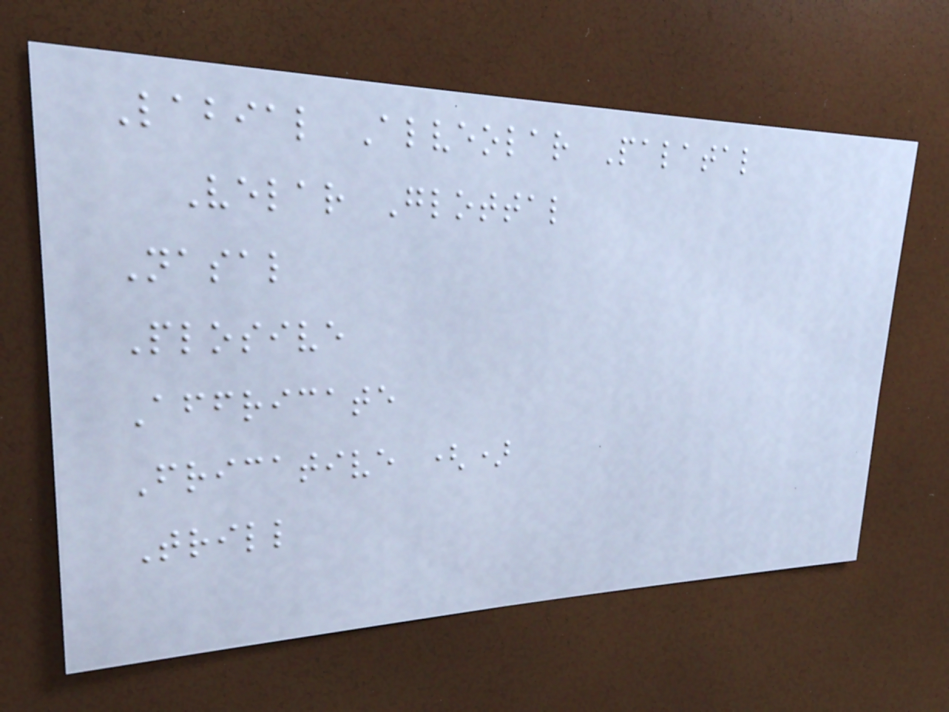Labial Alveolar Palatal
Velar Glottal
Nasal
Plosive
Affricate
Fricative ()
Trill
